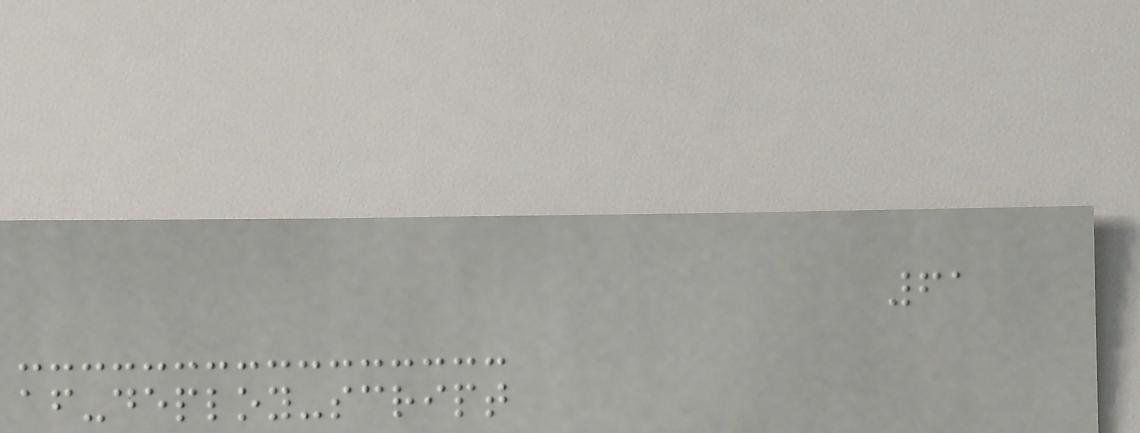61
af-deploy-script
